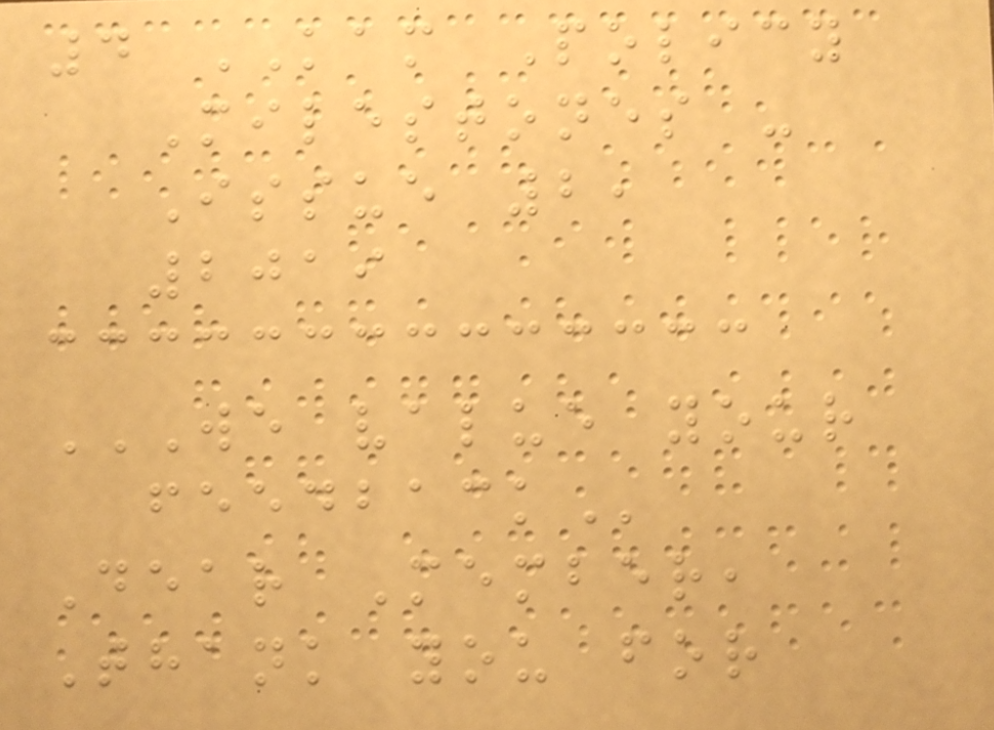4 KAM Policy
Milestones -
Issue 2,
2019
WE VALUE YOUR
FEEDBACK
Dear Member,
Thank you for
